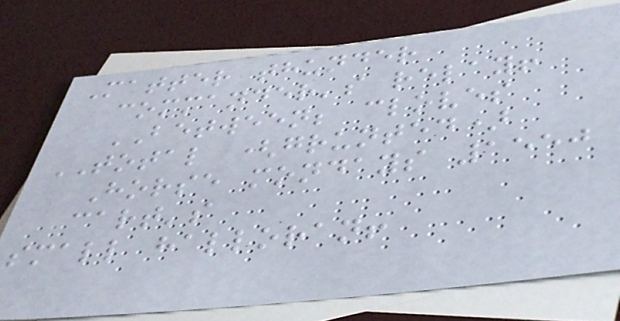Matter thunder
commander's relay!
BETWEEN; cloves
TOTAL (grunted)
Horse mondays 1550
cart's
small halloran!
